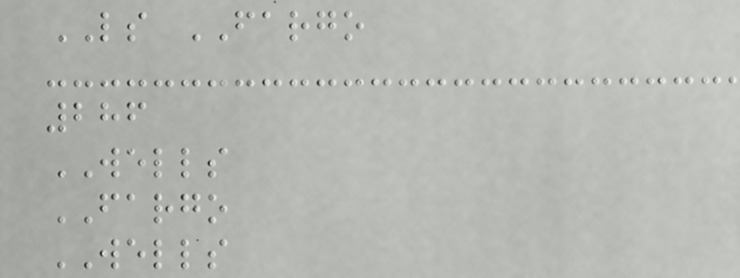LS FARGO
286
WELLS
FARGO
WELLS
